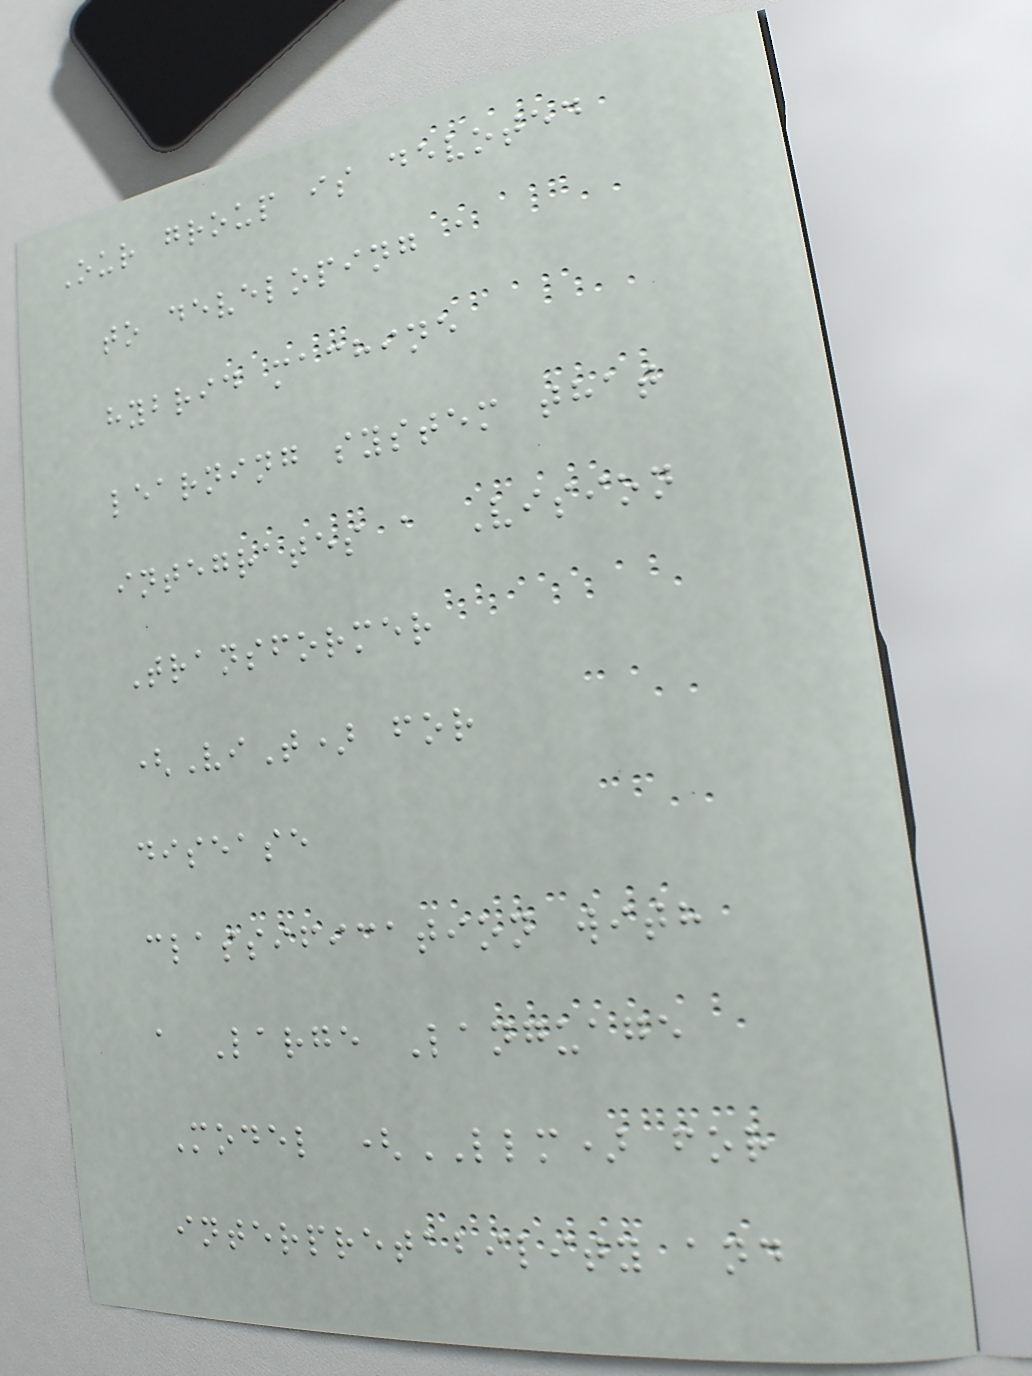Our group is devoted
to developing a
hybrid machine
learning system that
integrates a Vision
Transformer
(ViT) for
disease
classification with
a Large Language
Model (LLM) for
interpretability and
